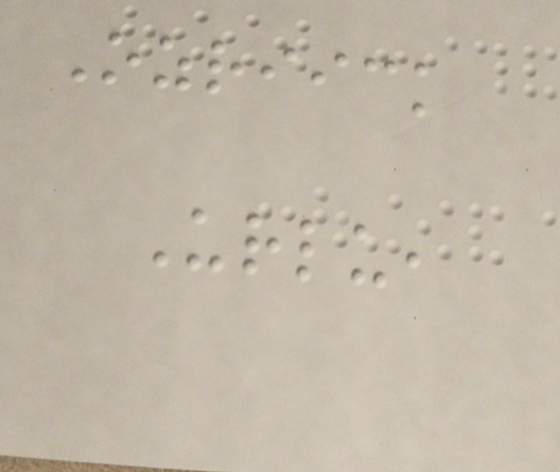Ozriick
Urlu,
